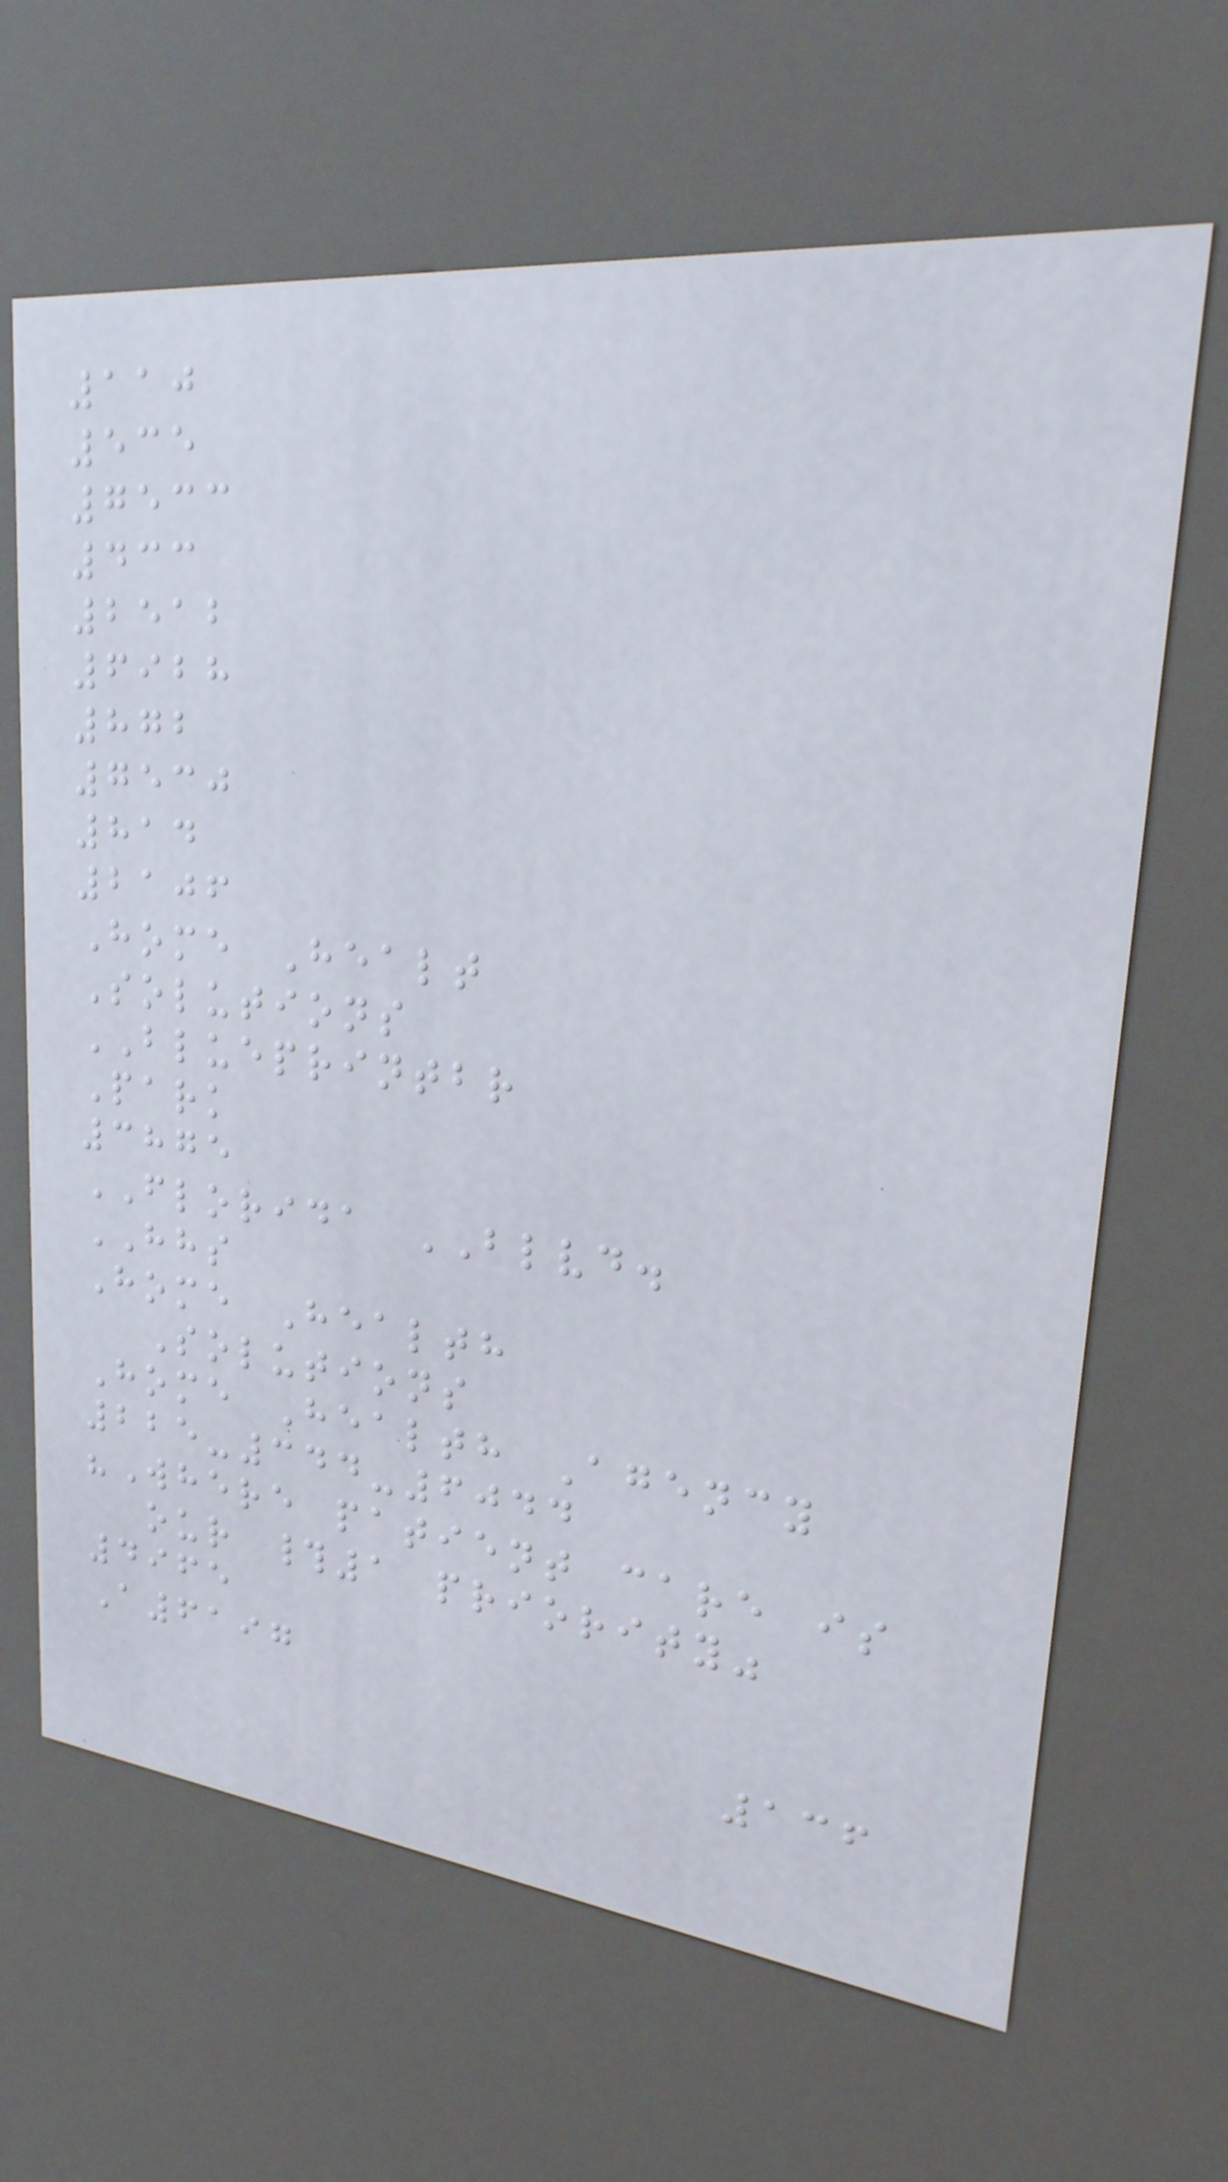110
535
7533
433
2512
6928
872
7530
814
2106
Home Healt
Solutions
BLUEPRINTBR
Park
3875
FLORIDA BLVD.
HHS
Home Health
Solutions
Home Health Agency
225-344-6044
"Where patient care is
our #1 priority"
4965
A6197
136
